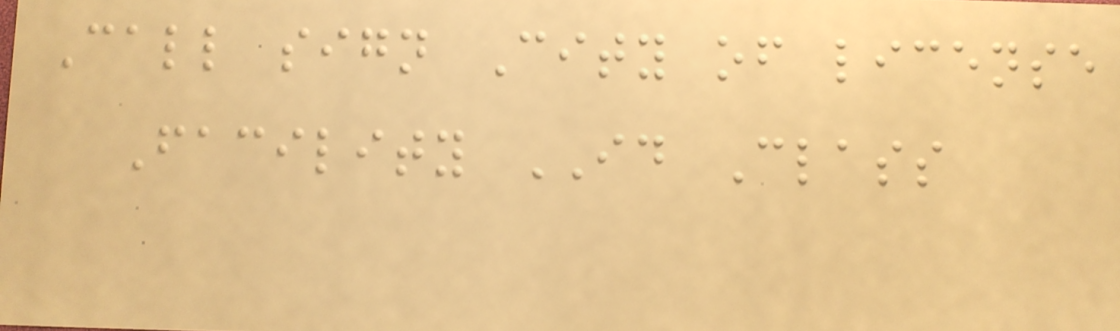Call sign City of license
Facility ID Class
